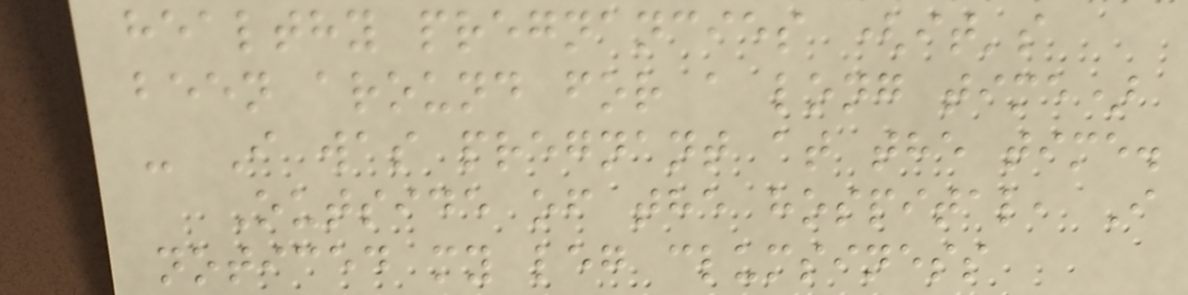healthy pregnancies (it's
been around for a long time)
- I was pregnant at the time.
Outside of the hospital, I
noticed my leg clumsiness
